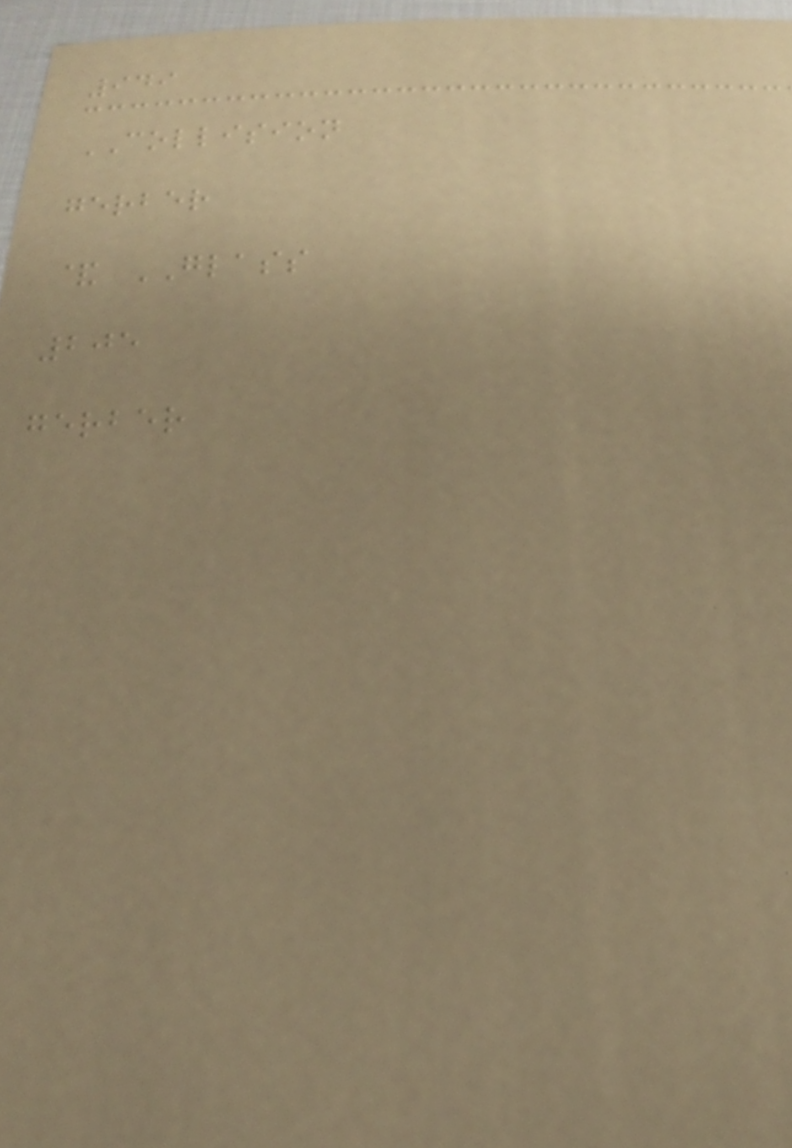949
COLLISION
gerber
& GLASS
205
gerber
